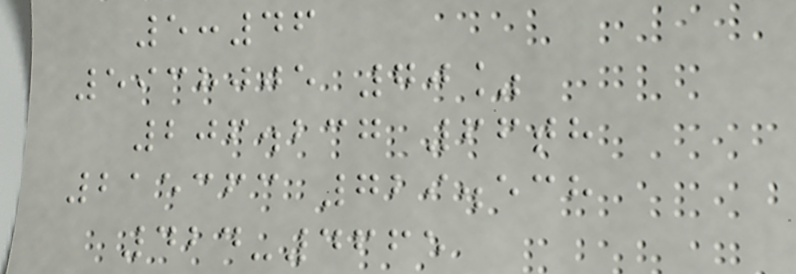5:46
5938005 70%
206.237 66th
215363 729.538
424-4665
